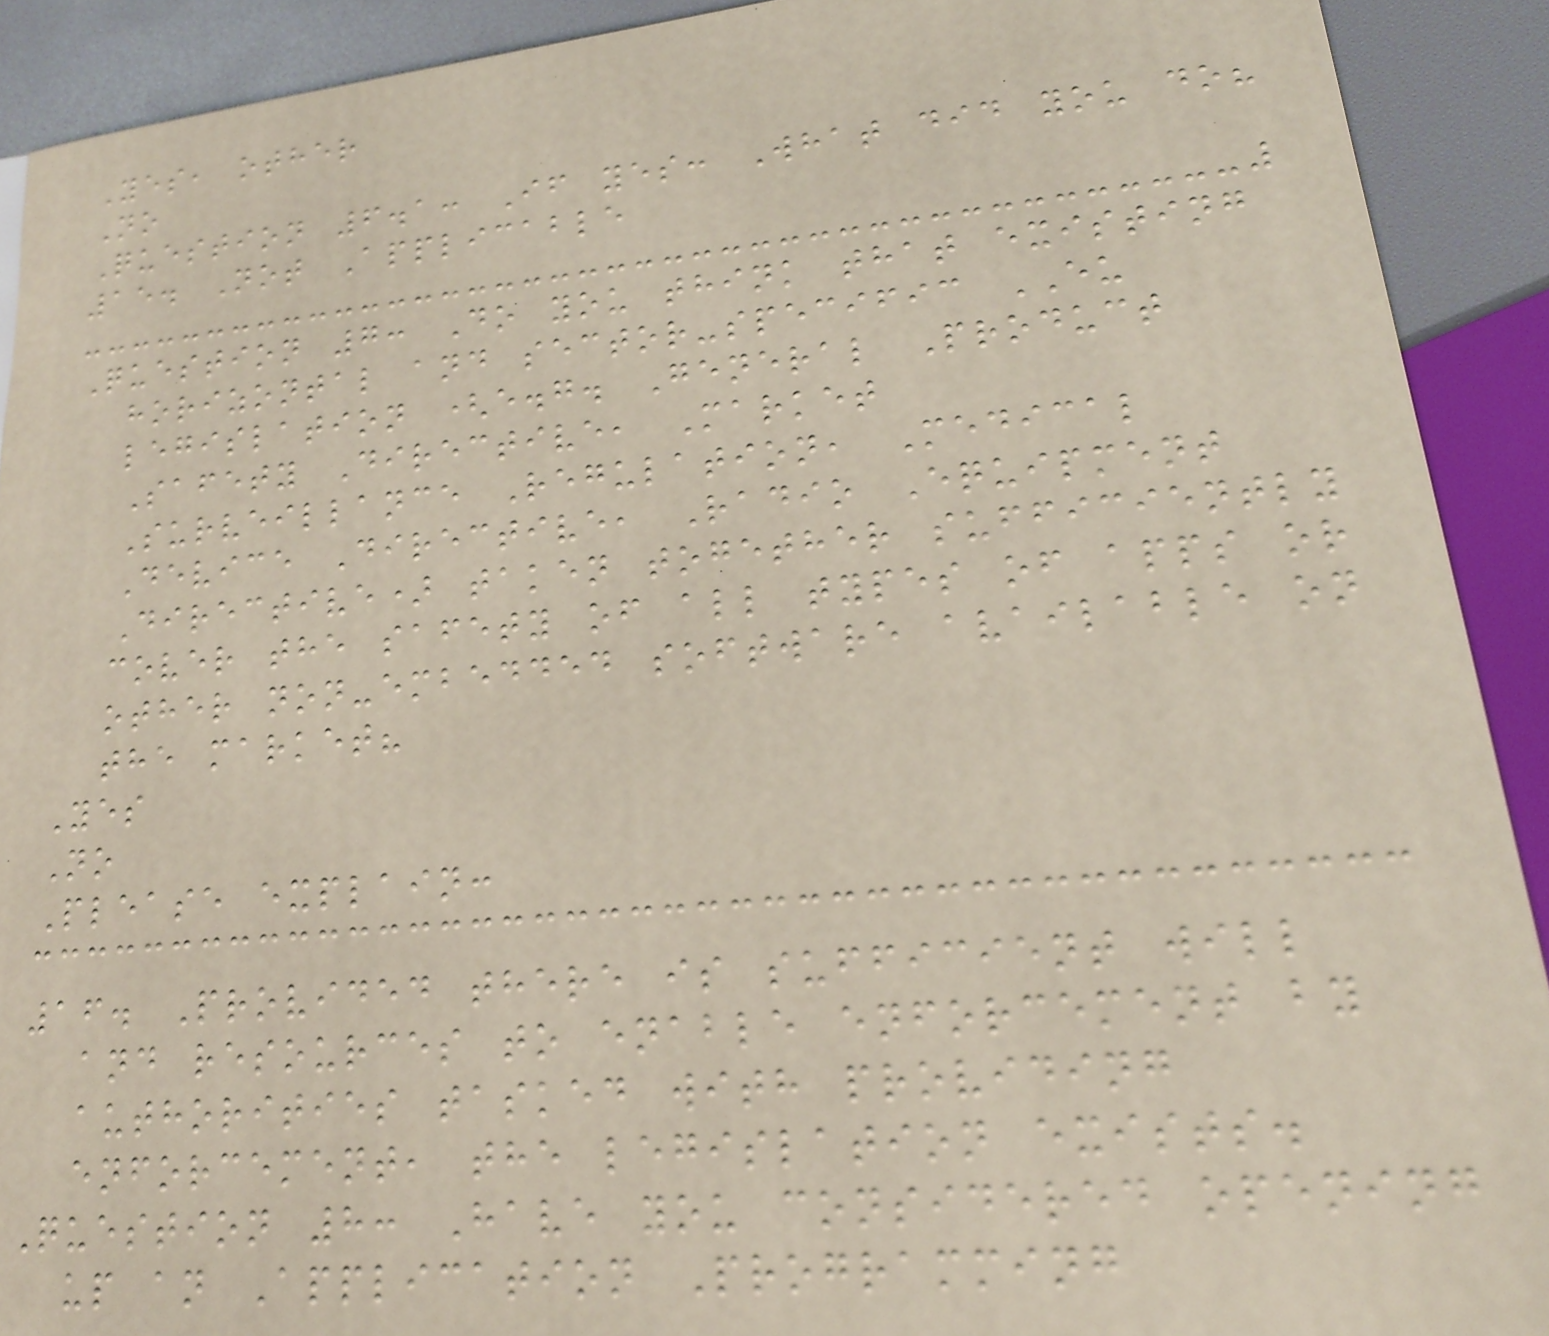Yes, other
No
Question 6.1: If yes: What did you do?
15. Not Applicable
Question 7: Do you think that existing
horizontal and sector-specific EU
legislation (e.g. General Product
Safety Directive, Market
Surveillance Regulation, Medical
Device Directive, Radio Equipment
Directive) taken together sufficiently
cover the safety of all types of apps or
other non-embedded software available on
the market?
Yes
No
Please explain:
16. Provided there is sufficient will
and resources to enable enforcement by
authorities tasked with providing
enforcement, the legislation exists.
Question 8: Have you considered opening
up an Application Programming
